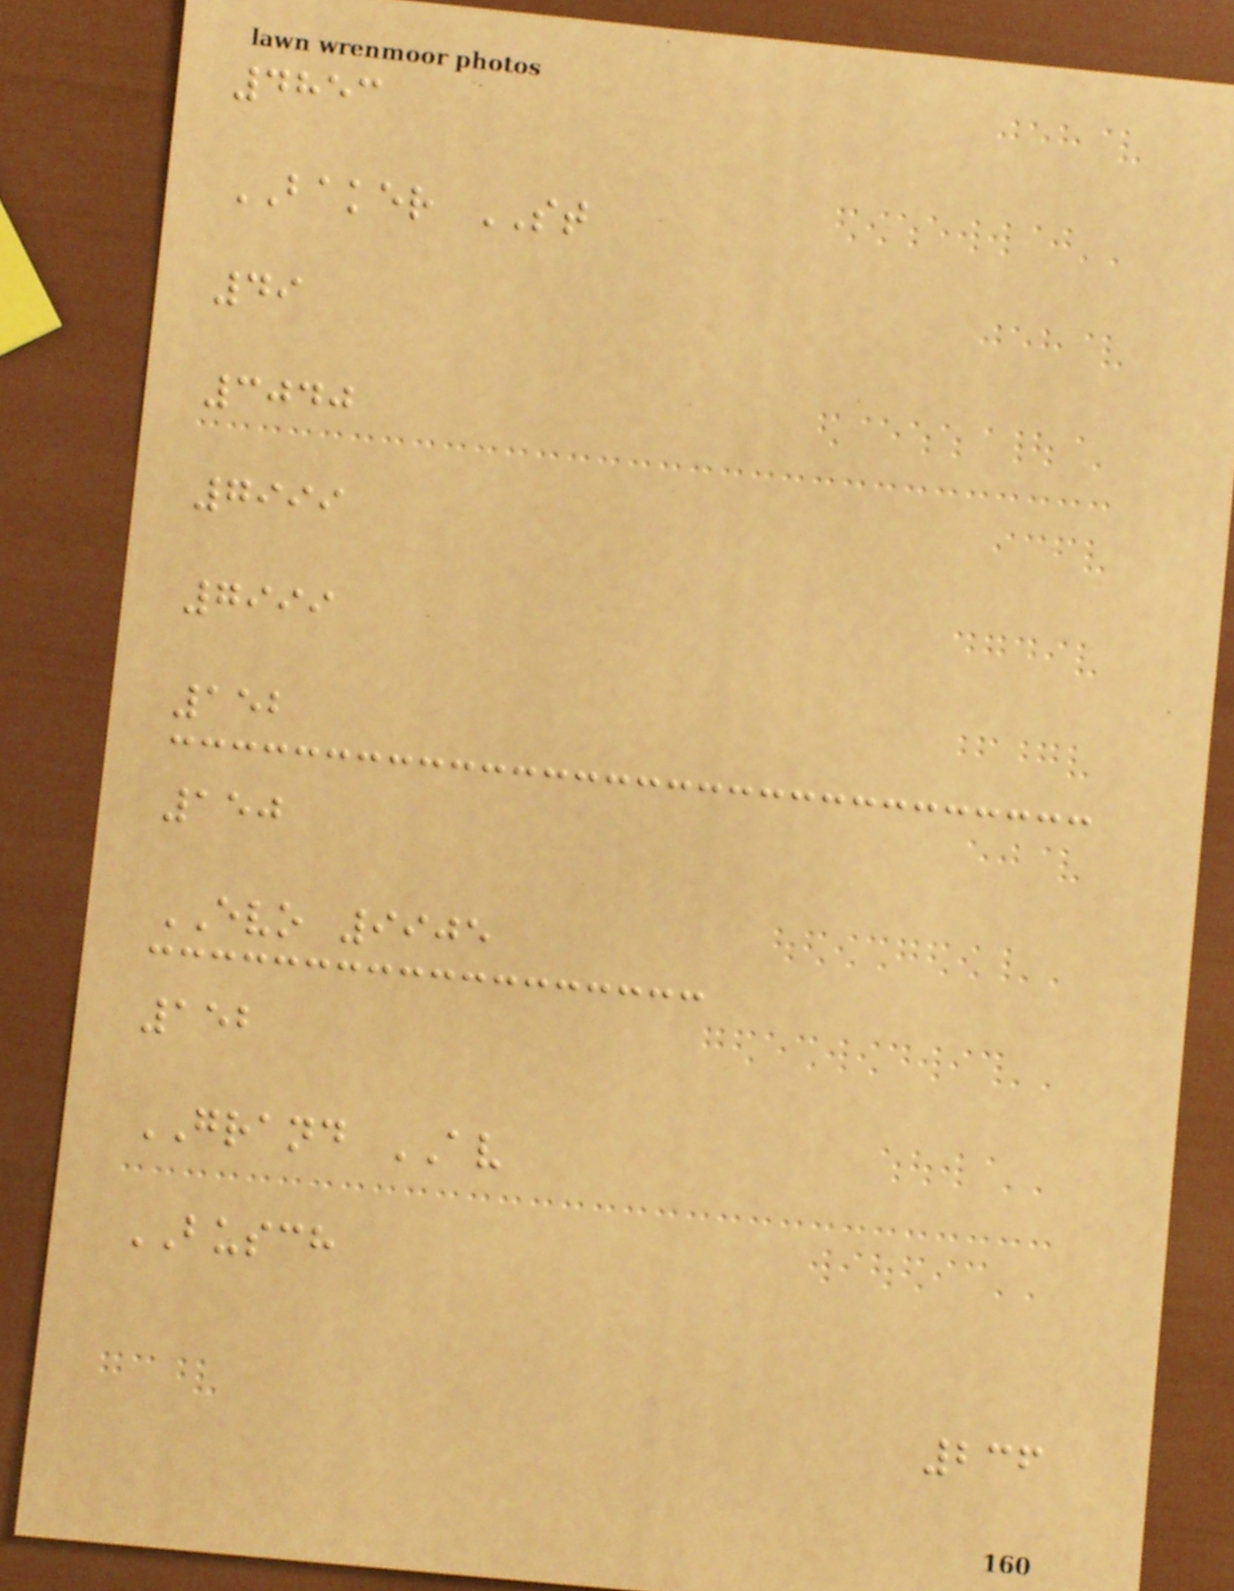4853
BAKER ST
49
3040
7999
7999
152
150
EVO 9905
152
GRAND AV
BUSCH
236
